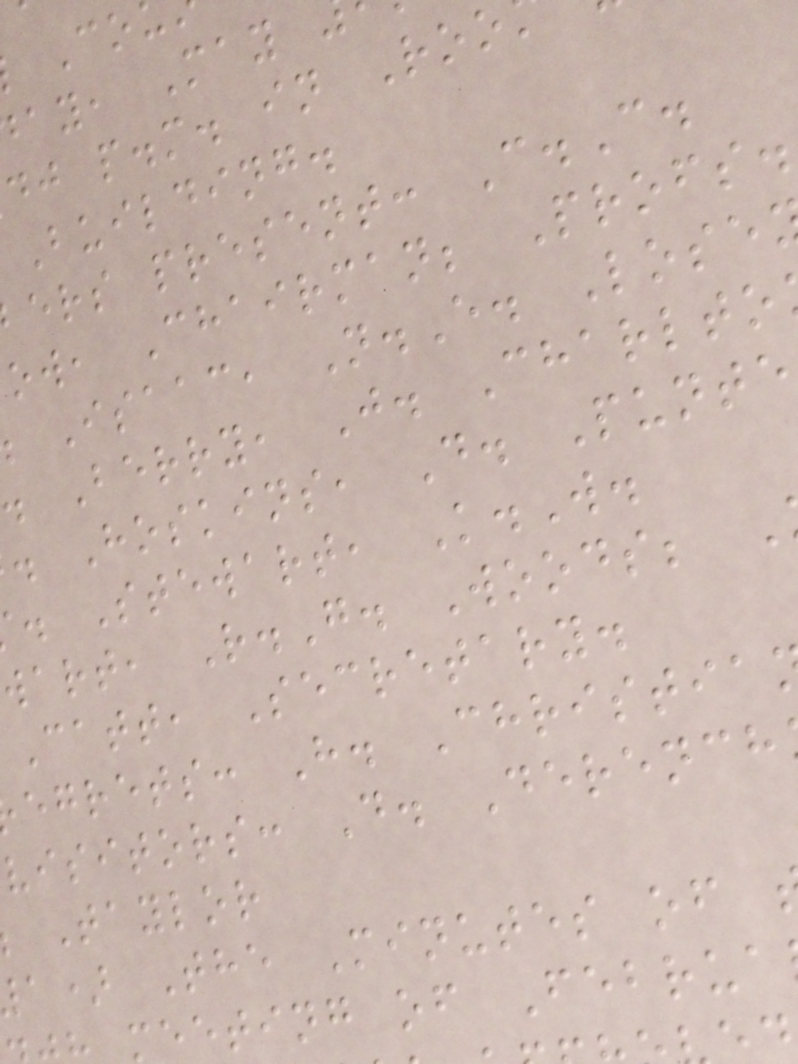ay, May
dj p.m. in Roo
Building.
ers present: C.C.
ow, Chairman; Profs.
Isaac, N.E. Lose
Berry, J. Charlto
. Hoskins, D. Punte
. Stewart, K.W.
wart, R.G. Woods;
Catt, Secretary.
egrets: H. Christia
visitors: D. Derench
Taylor
a) The Minutes of
meeting of Februa
